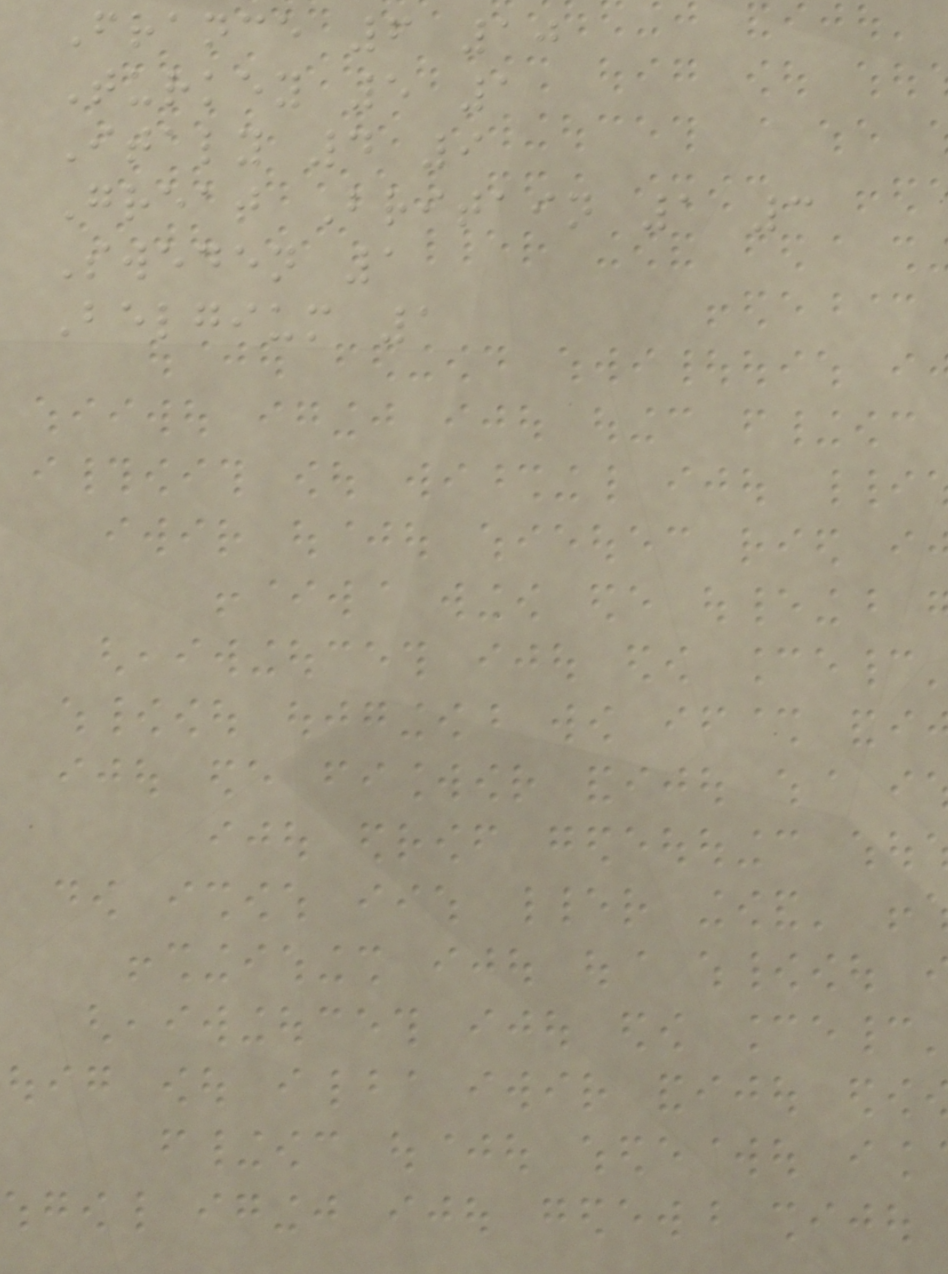France 6 10
Turkey 5 1
Italy 4 9
Great Britain 1 3
Sweden 1
Belgium 1
